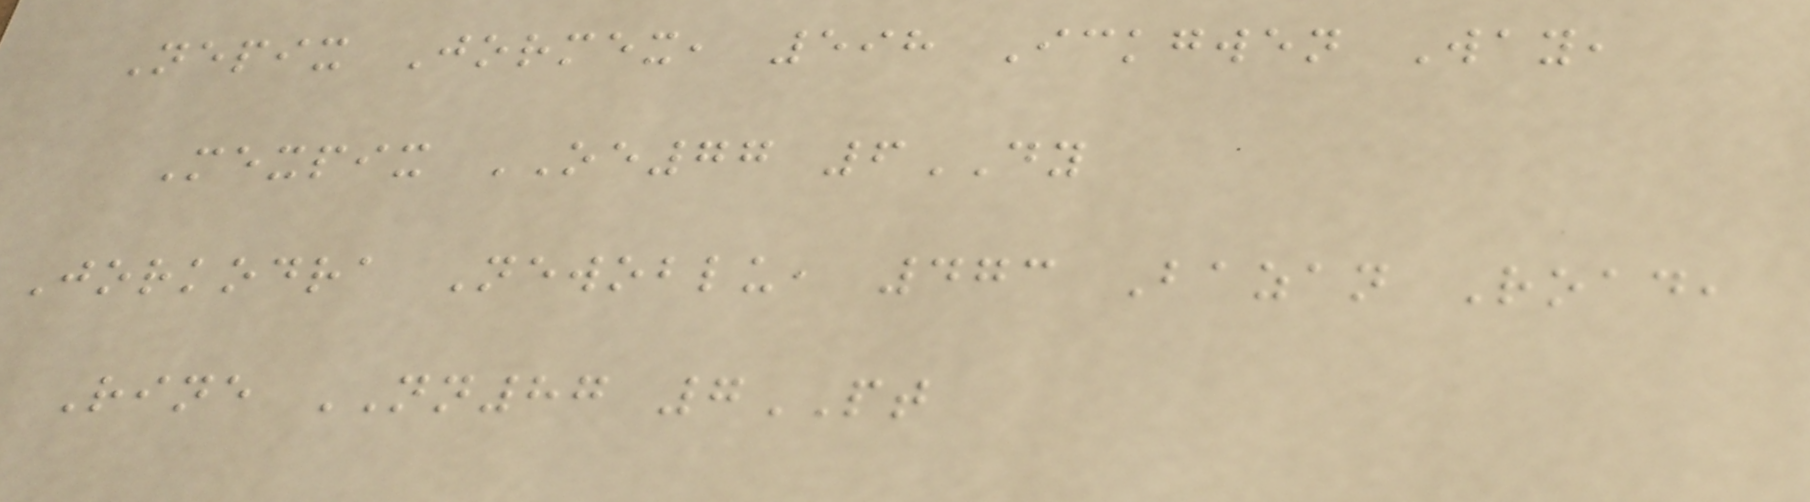Nepix Jormex, 598 Ickgwen Way,
Mexpix OE77 6DY
Jorkodra Newoblu, 473 Bazan Road,
Rine NN87 7PT
